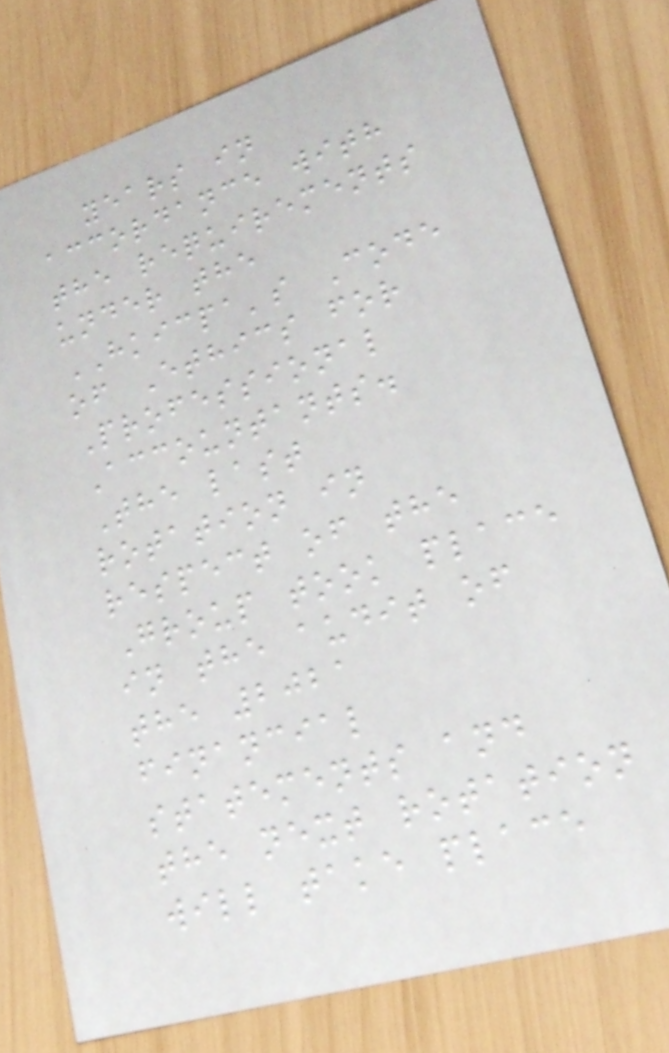years in
accordance with
the requirements
under the
HKICPA's Code
of Ethics for
Professional
Accountants.
The last
rotation in
respect of the
Group took place
in the audit of
the 2021
financial
statements and
the next rotation
will take place
